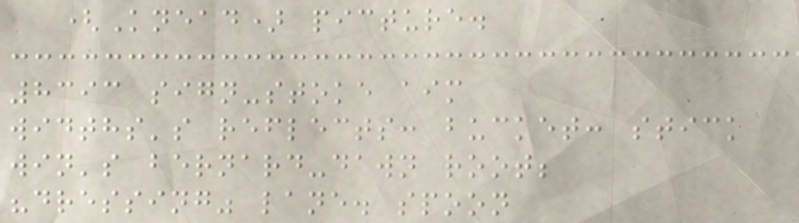(Knead) picture.
8393 sign-stoke aim
widths's reflects: bucket: stick
win's bernard-dawn root;
"dressing" lane. spoon
